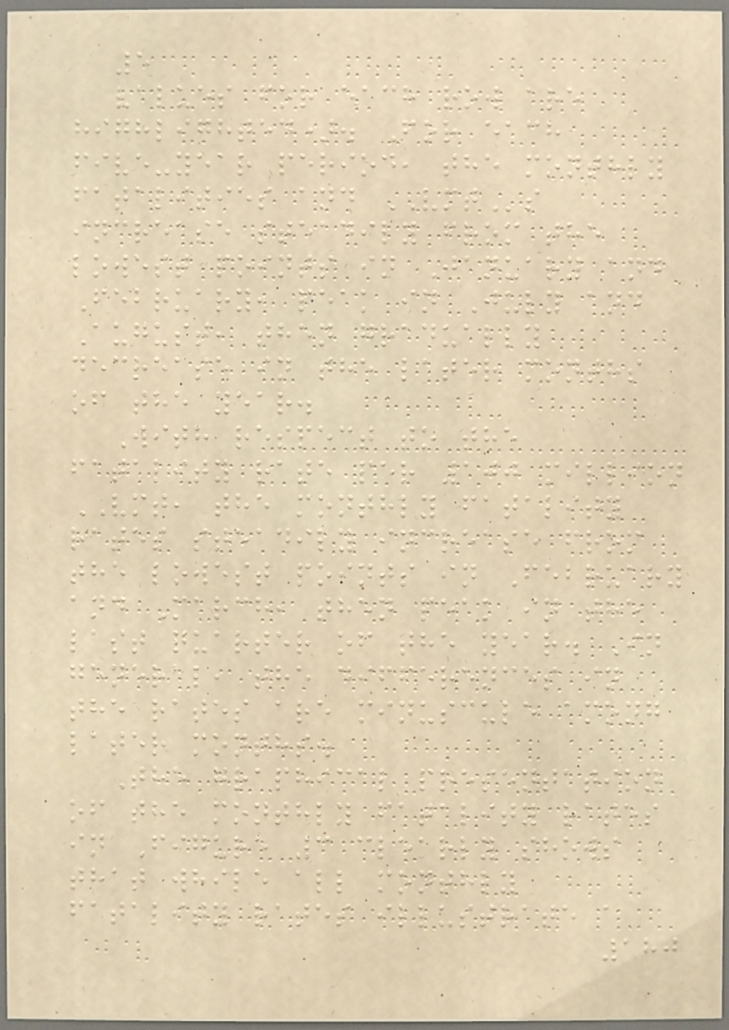5
values for each row are
highlighted). For each
five-year period, the monthly
fatalities and VMTs
increase steadily from the
lowest points in January and
February, peak in July and
August, then gradually
decrease in the later months
of the year.
With respect to the
fatality rate per 100 million
VMT, the monthly fatality
rates steadily increase from
the lowest points in February
and March, then peak in the
last quarter of the year. In
general, the differences in
the rates are minuscule among
later months.
The graphical presentation
of the monthly fatality rates
in Figure 3 clearly shows
that while all monthly
fatality rates illustrate a
180
